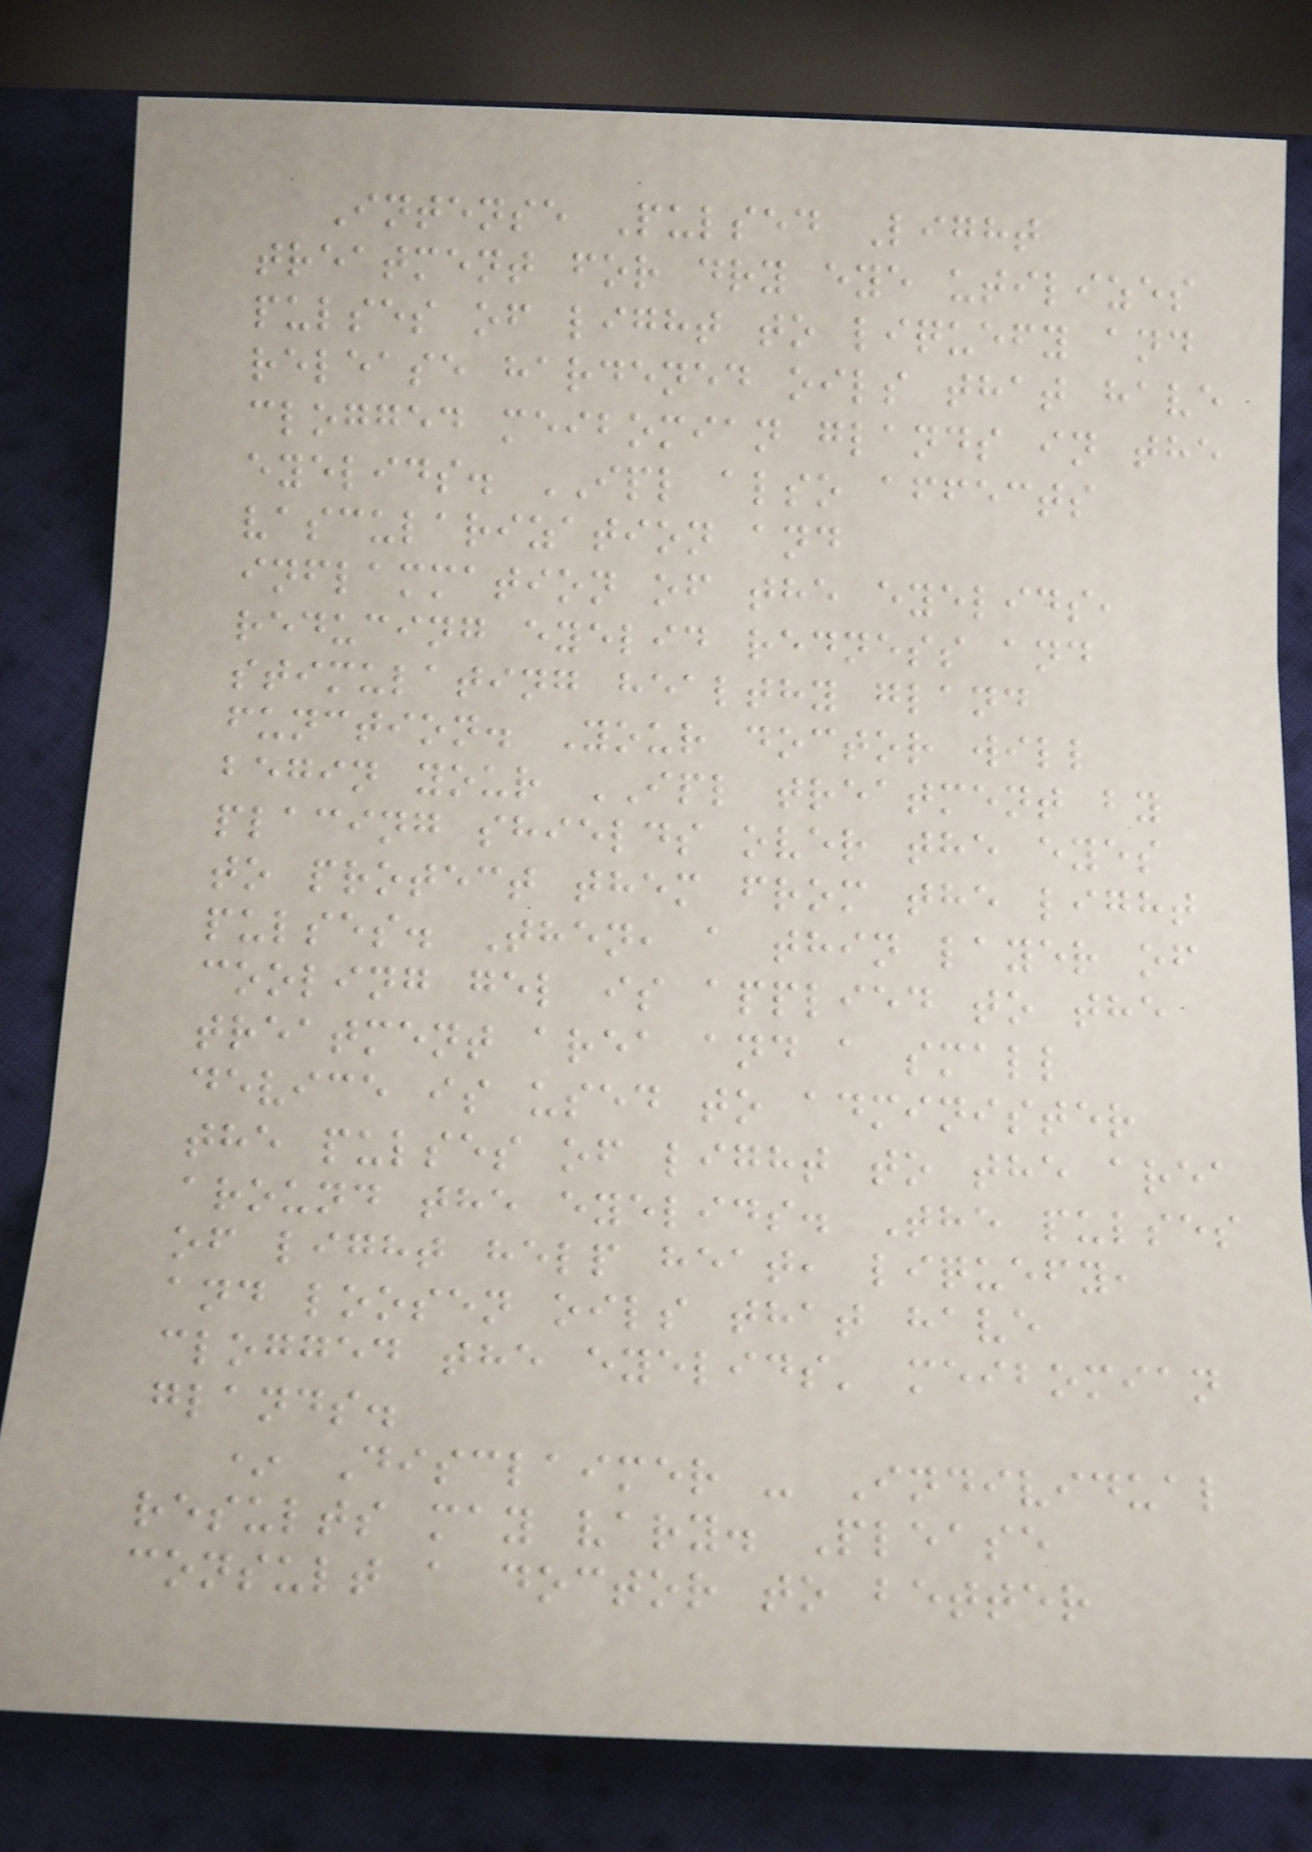Intense Pulsed Light
treatment for dry eye utilizes
pulses of light to liquefy and
release hardened oils that have
clogged meibomian glands in the
eyelids. IPL also affects
vascularization and
inflammation of the eyelids,
reducing eyelid redness and
stimulating healthy gland
function. Your doctor will
begin your IPL treatment by
placing shields over the eyes
to protect them from the light
pulses. Then, a thin layer of
cooling gel is applied to the
treatment area and a small
device is used to administer
the pulses of light to the area
around the eyelids. The pulses
of light help heat, liquefy,
and loosen oils that have
clogged the eyelids' meibomian
glands.
* Disclaimer - Individual
results may vary. Please
consult a doctor to better
